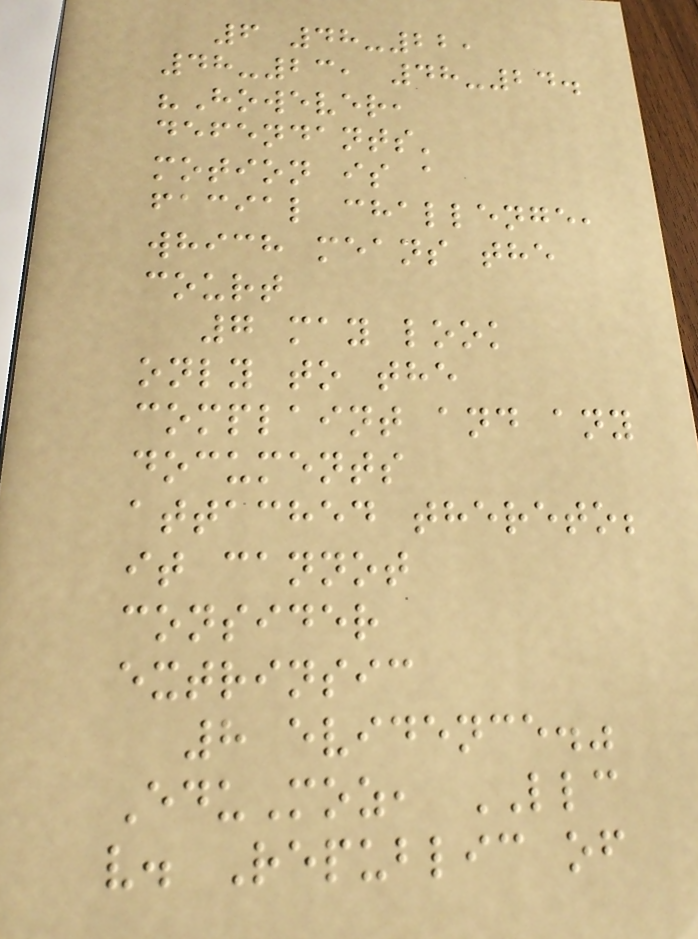6 48-22,
48-23, 48-24.
"However,
defendants'
motion is a
facial challenge,
which means the
court
7 may look
only to the
complaint and any
documents
attached thereto;
it cannot
consider
extrinsic
8 evidence."
EduMoz, LLC
v. Republic of
